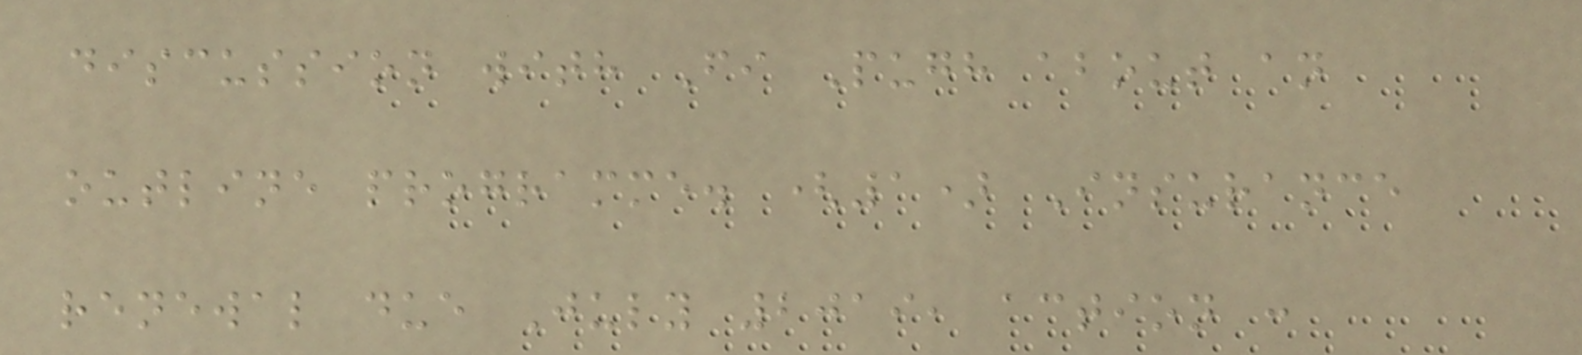discussion with Fi Pugh about an
outline programme. (1) Insurance
renewal due July 2019, action :
